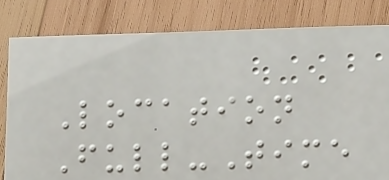Location
Full-Time
